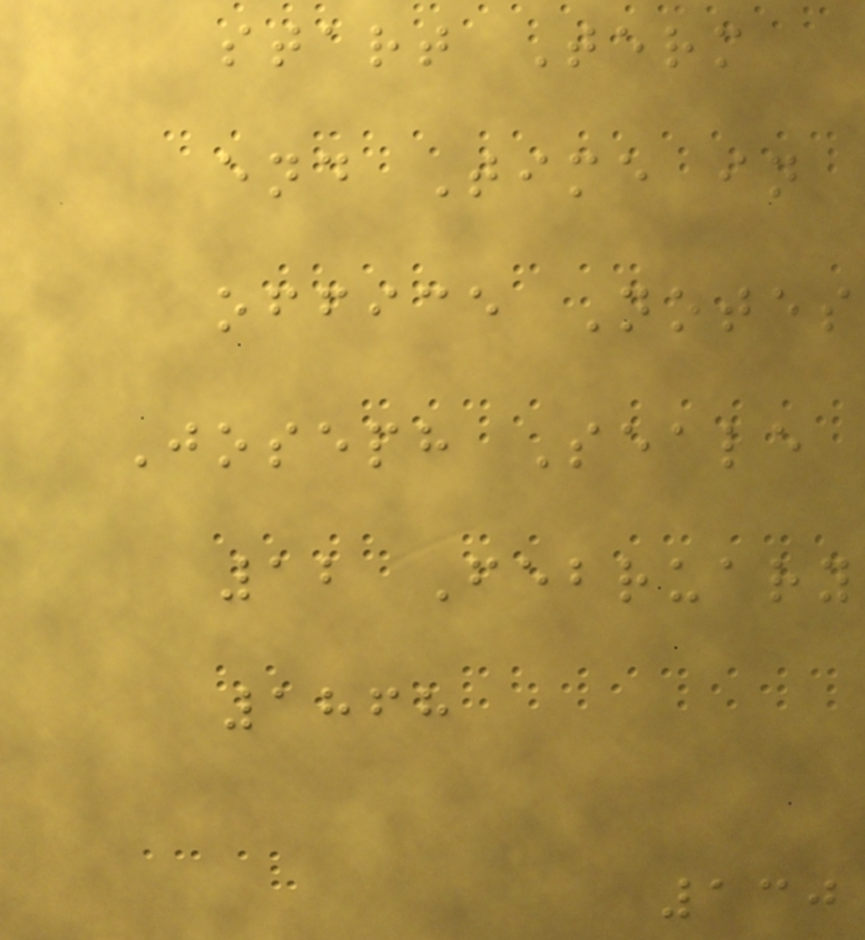start Term
end Time in
office Notes
Joseph Seale
12 February
1868
130
